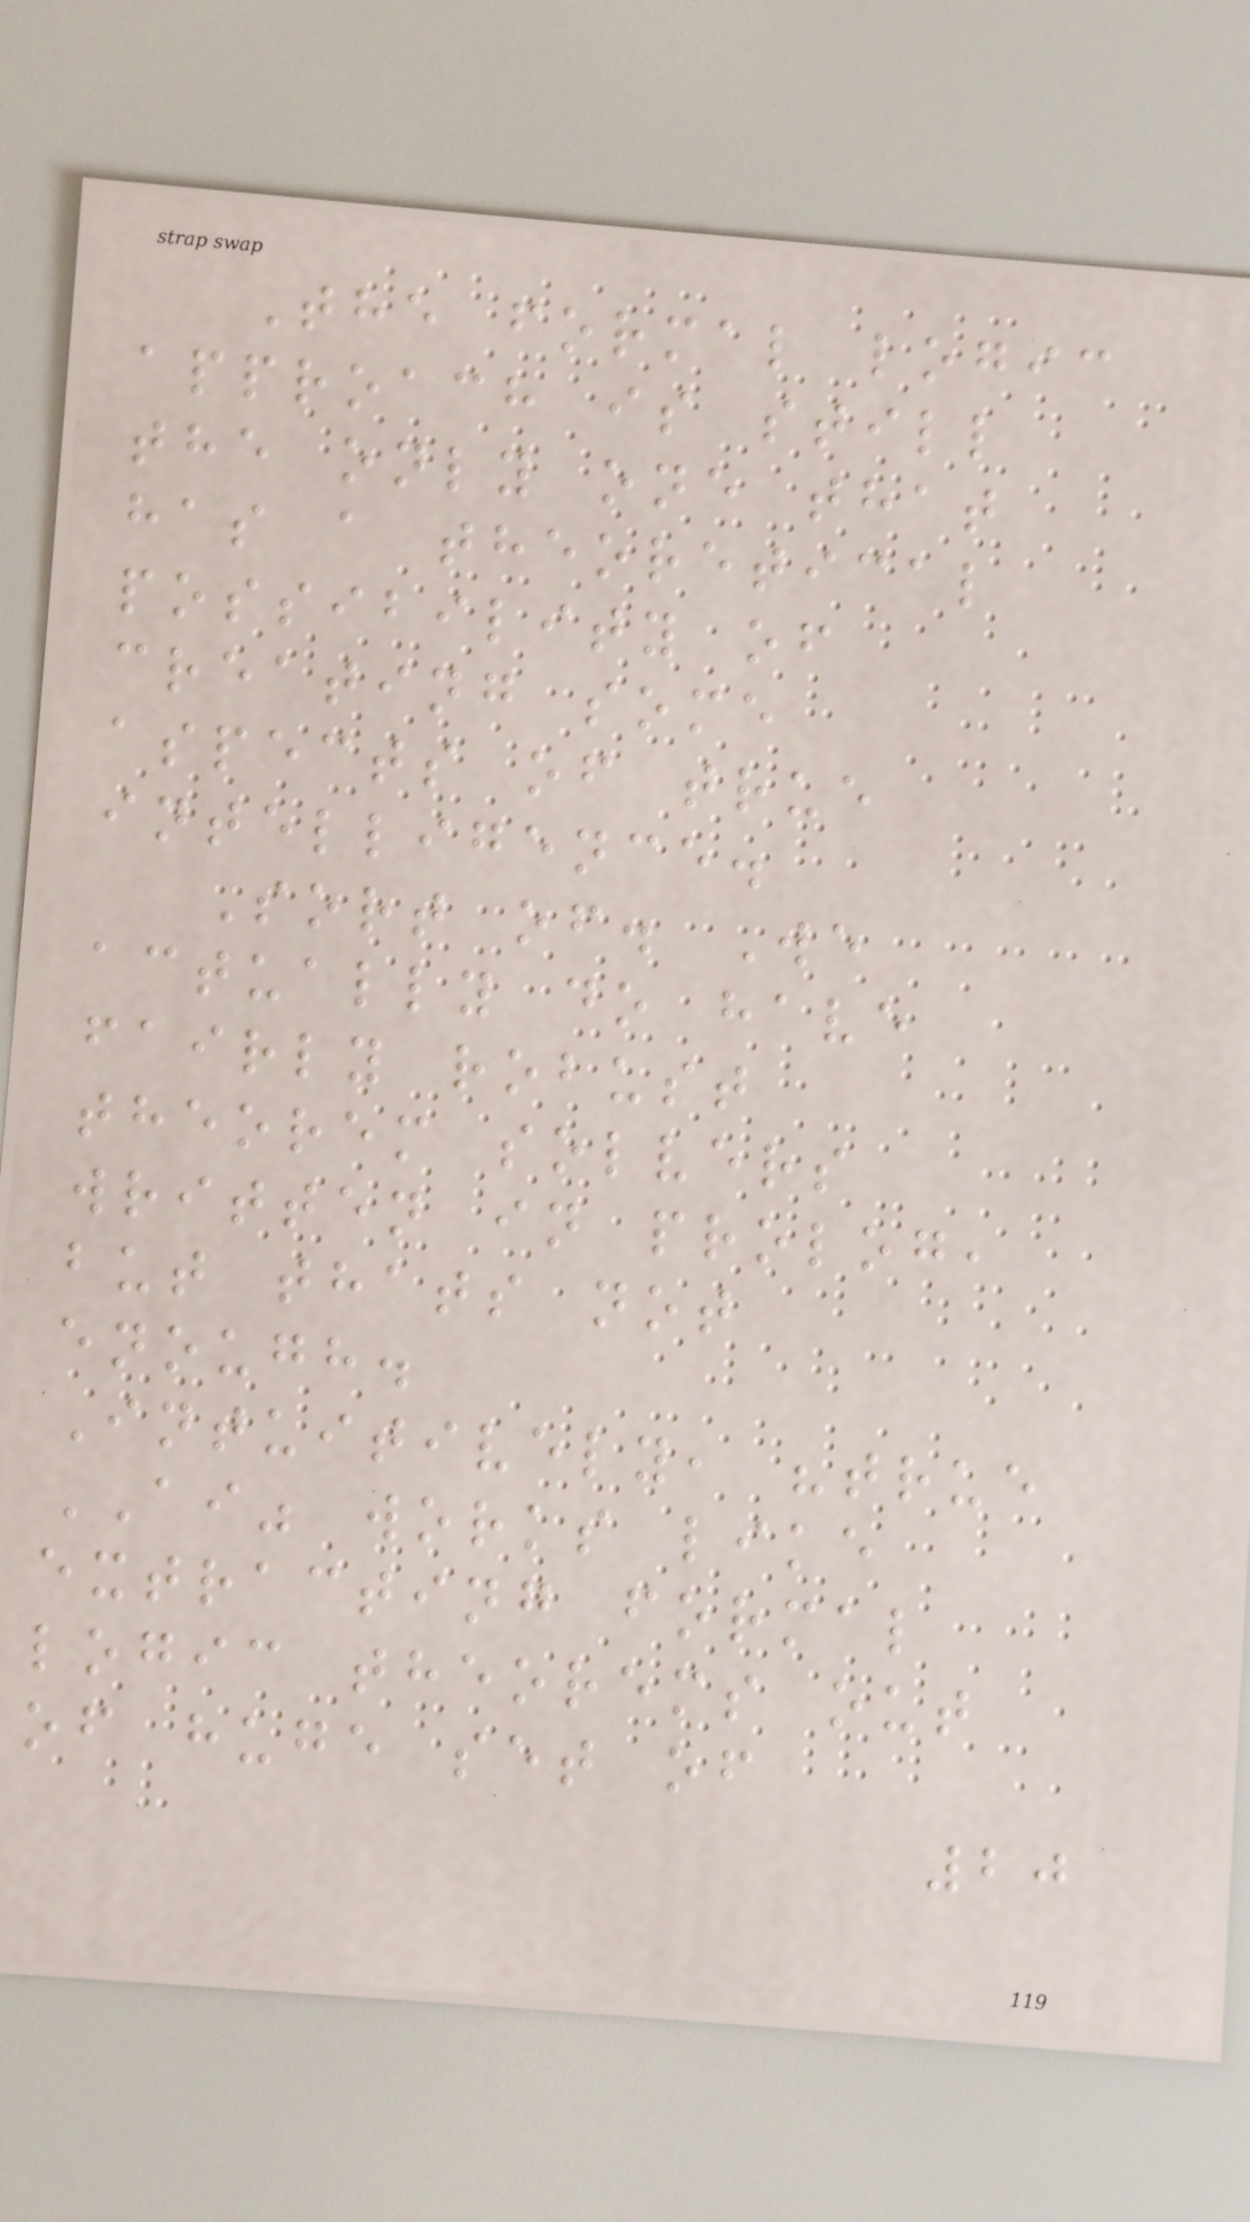The formal logic
approach is still
the only one that
has a theoretical
possibility of
creating some
aspects of true
intelligence.
Sort of. We
actually do have
fairly robust
theorem solvers
written in prolog,
but thats not
enough.
Intuitively, "true
AI" works like
extracting formal
logic theorems out
of huge set of
20
